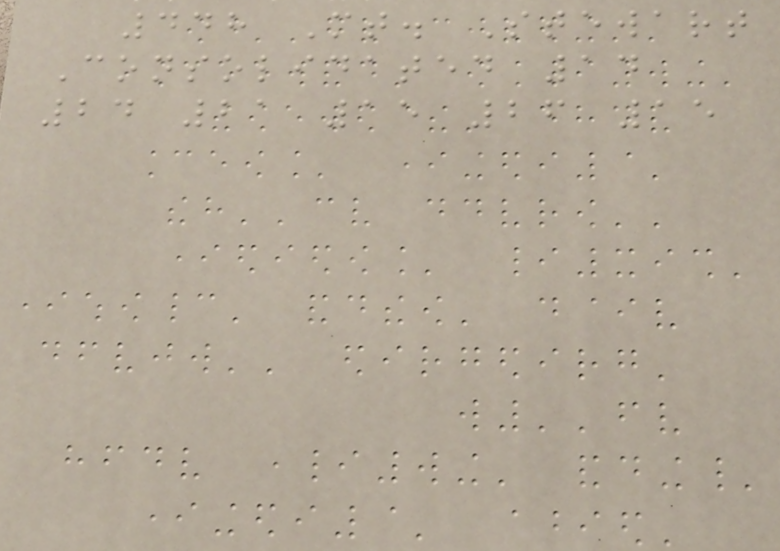448 Mt. Stewart
Consolidated 14
24 21 15 26 15
